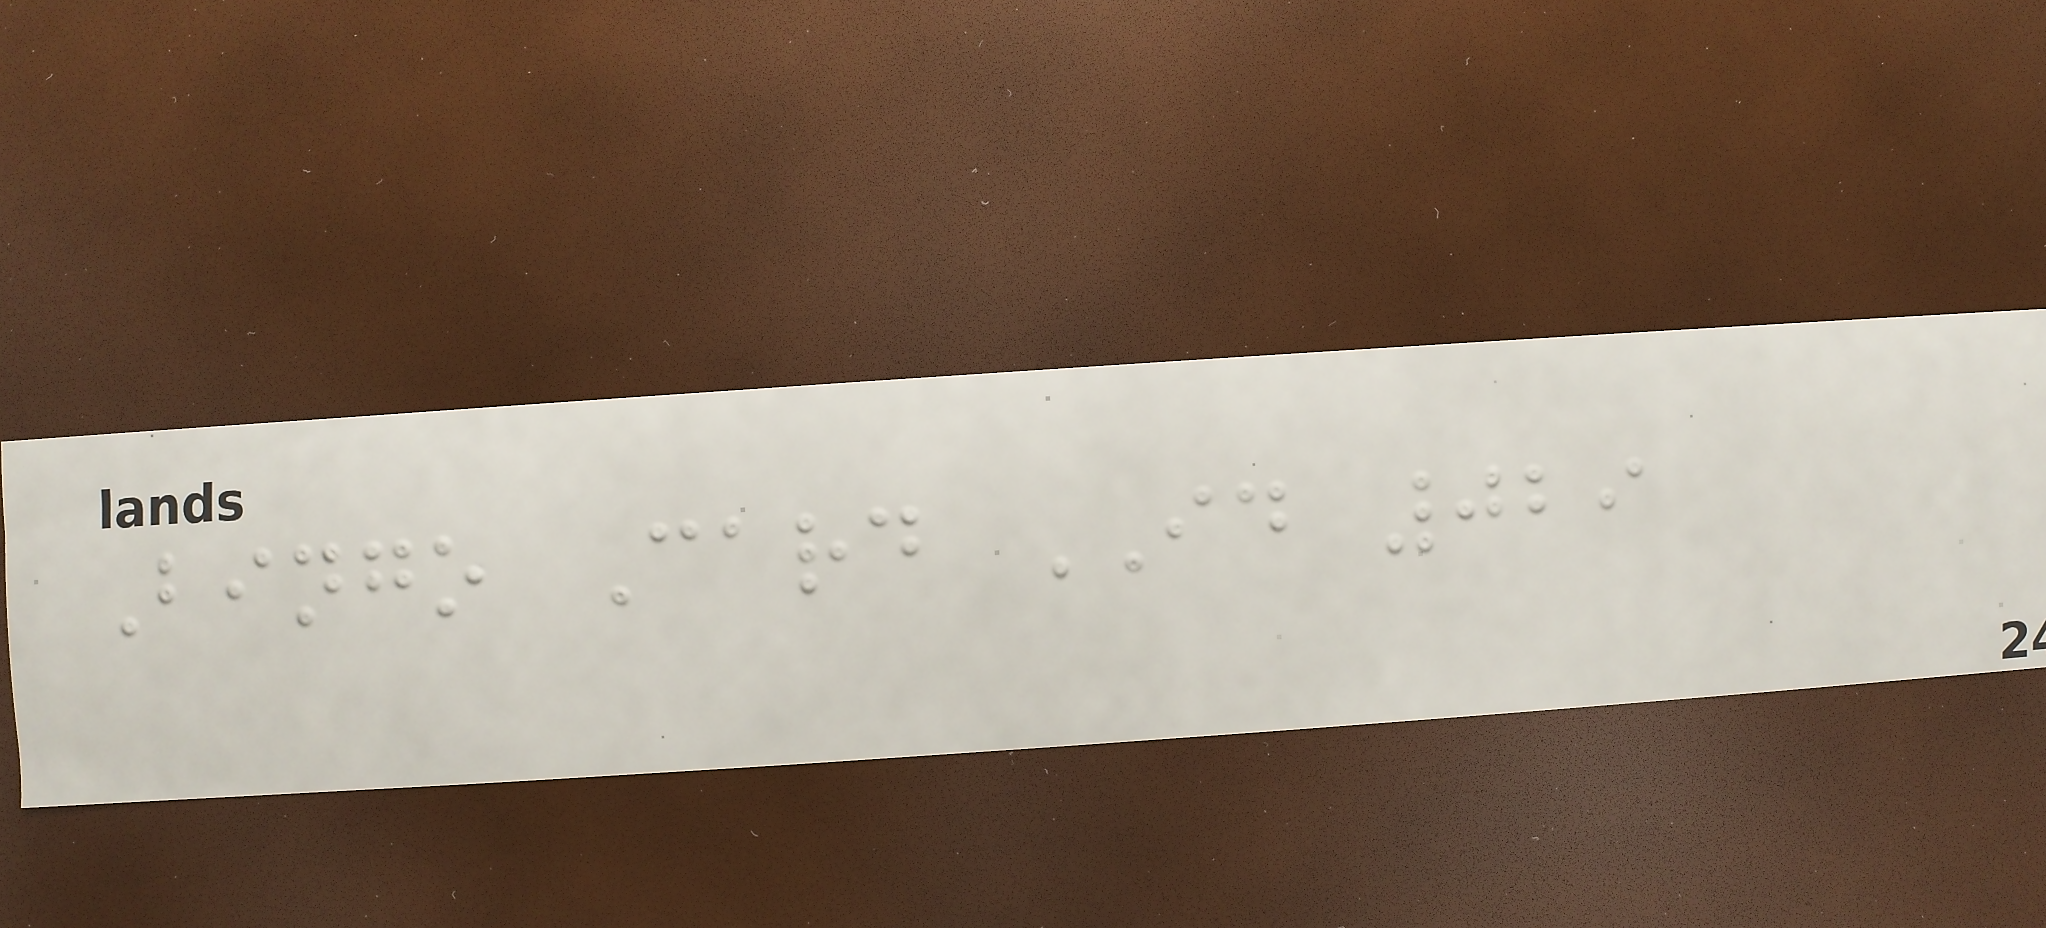Bingo Card ID 029
